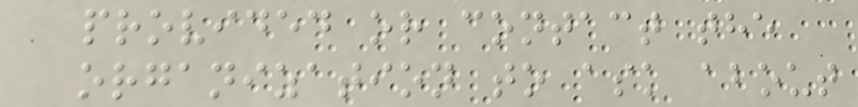provided or contact the
organization to ask about
